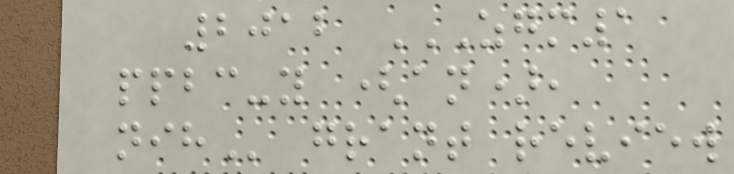2012 ZGM1
PPBC-Y (AN),
NIH grant review
